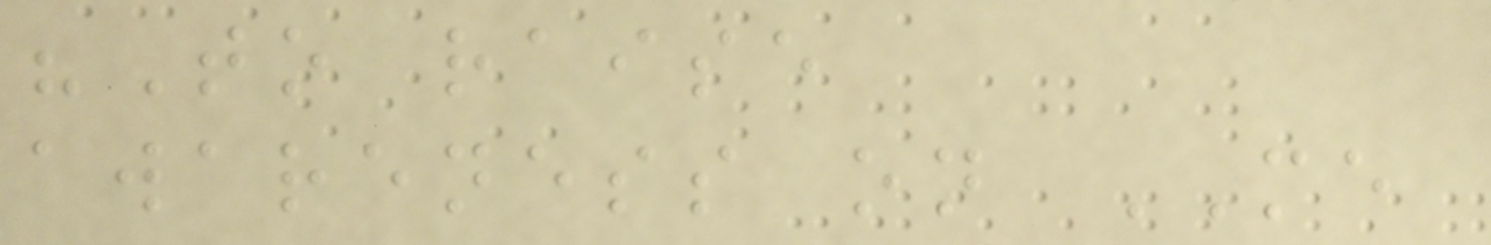"To raise
awareness on ME
